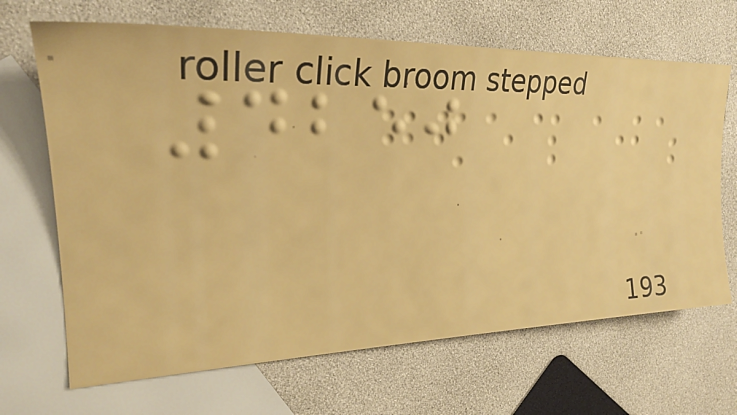4250
